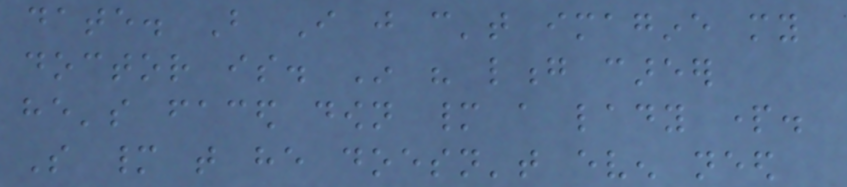date. But I just can't imagine my
doctor is. In his long career
he's faced down many a lady part.
So many that he doesn't even need
